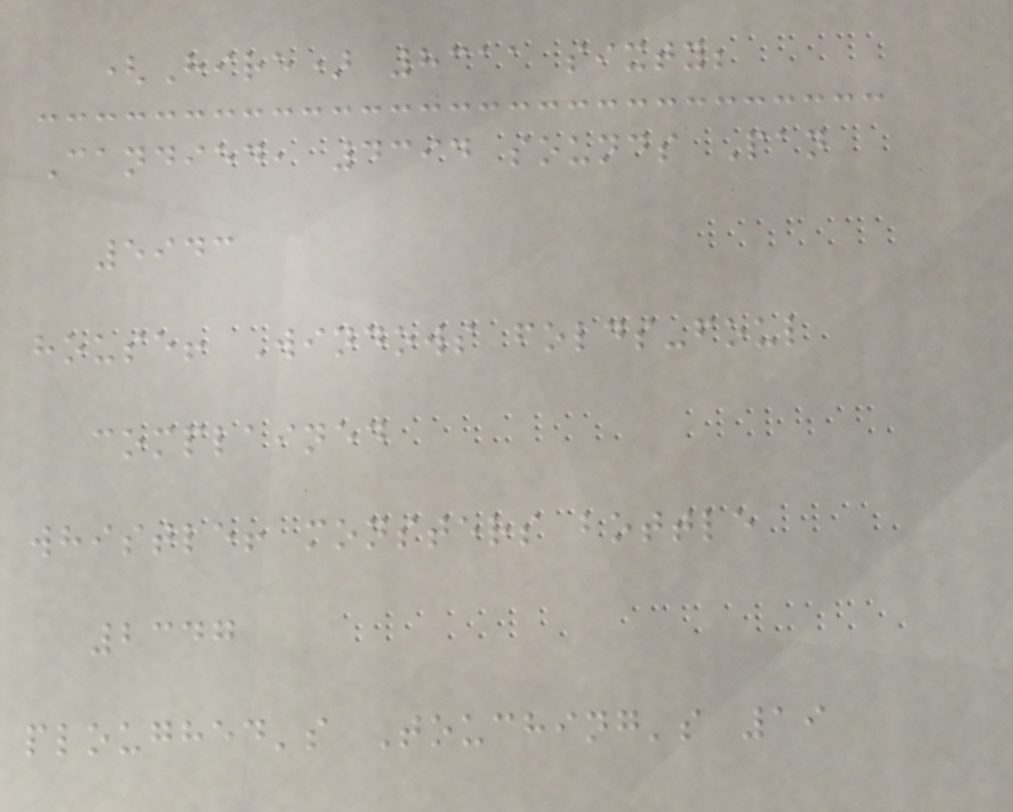(Hire) 8311 sixty;
Candied, 4394 sounds Pan
5943
house! Windows folds-foul
complained
whistle! monsters bottle
2347
ploughed's Touching's 19
